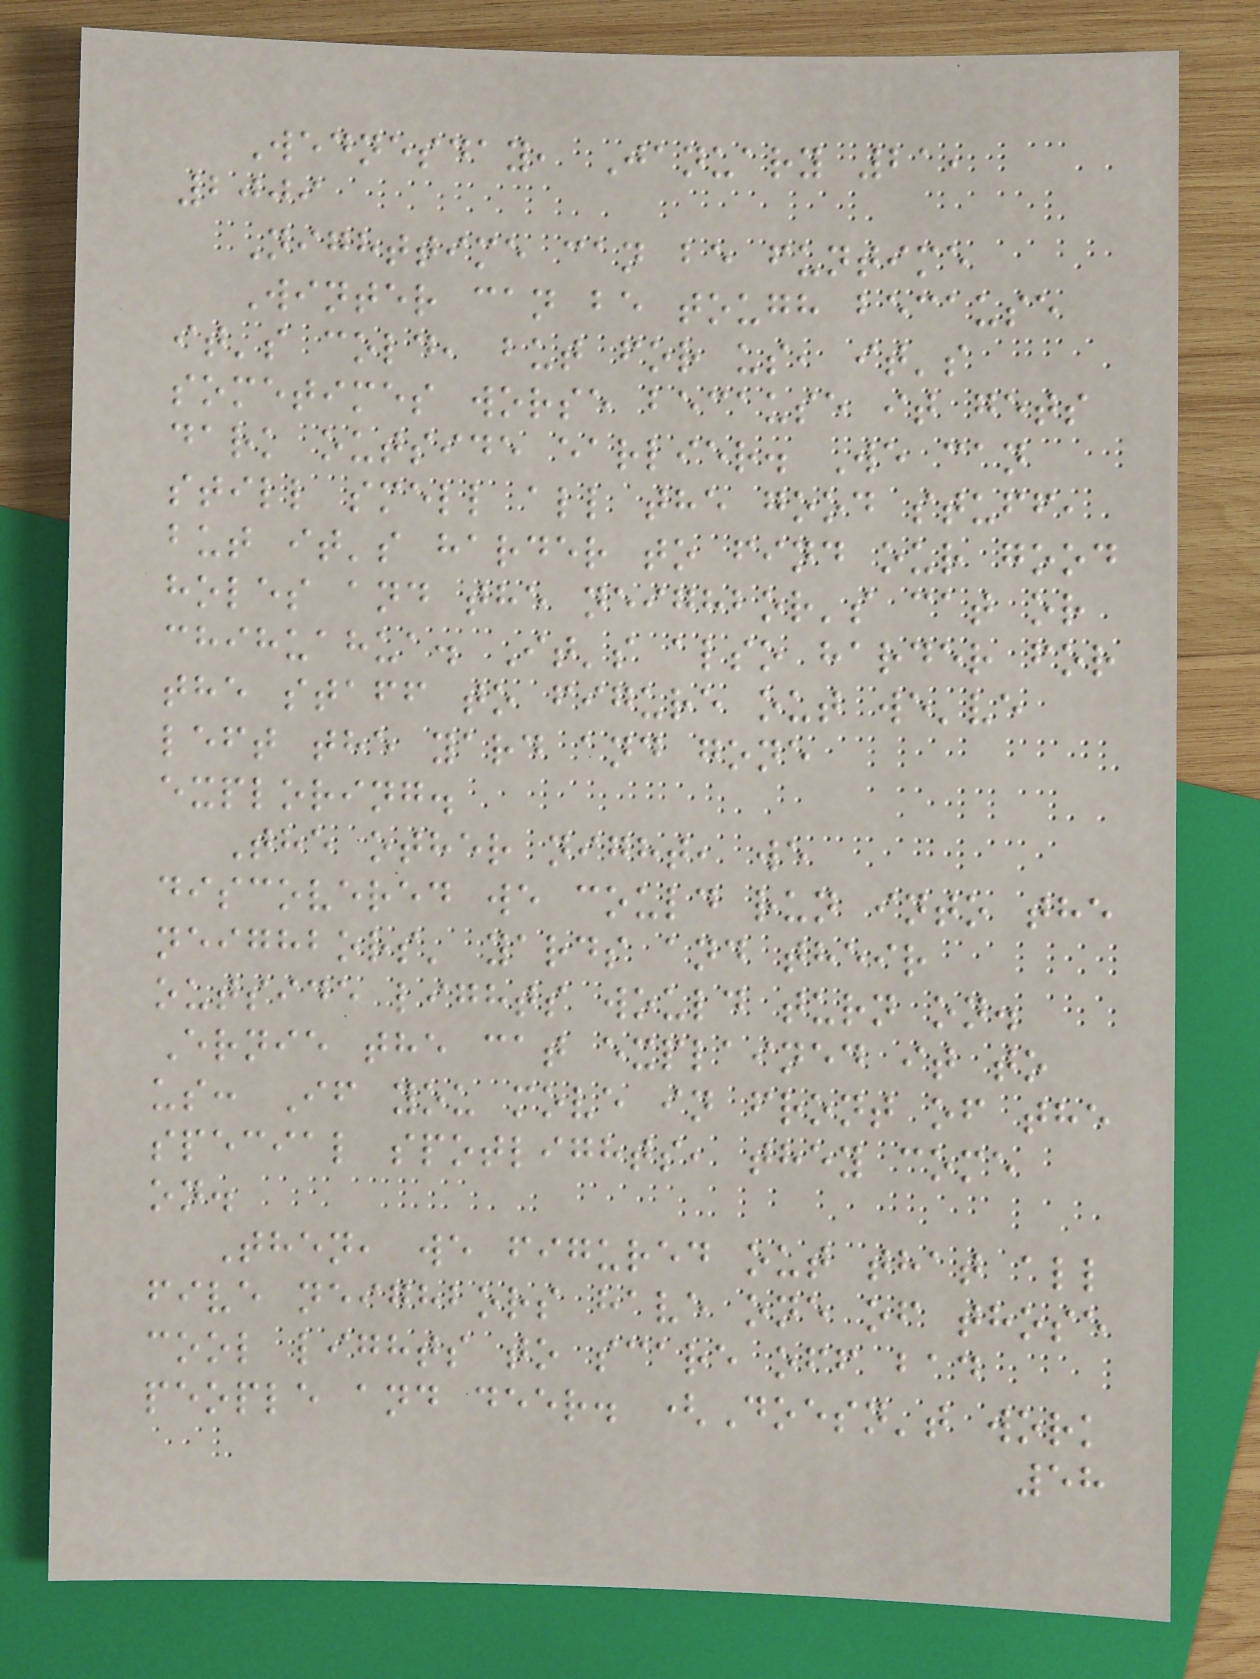Wednesday, January 21,
2009
Nighttime can be funtime
Winter can be tough because
it's cold, but for us, it's
sometimes worse because it gets
dark outside earlier. We can
still smell all the good stuff,
but it's harder to find our good
holes and the neighbor's cat or
chihuahua. It's also harder for
the staff to figure out we've
left the yard and gone
exploring.
The other night, we
discovered we could run into the
neighbors' yards and their
outside lights would turn on.
Ernie the cat explained it to
us: If you move in front of the
special spotlights, they come
on.
Then, we figured out that all
five neighbors have one of those
cool lights to scare off bad
people and deer. (Doesn't work
58
